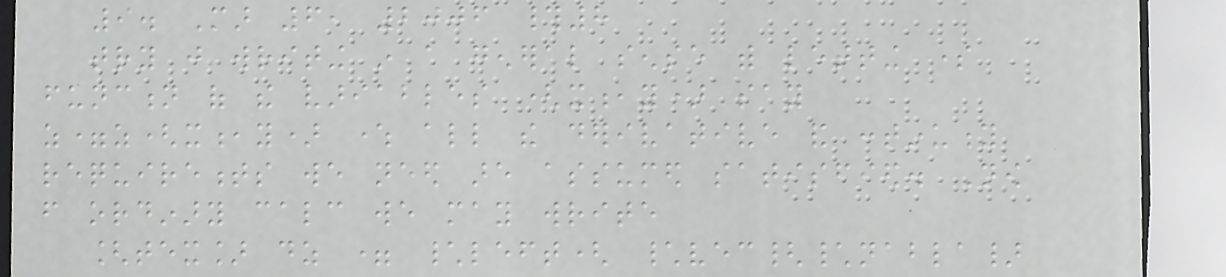9. Mar 6, 2006 #8
try just writing in a general sense with letting some
function of the variables (x,y) say
z=z(x,y) where all the derivative and continuity
requirements we need are assumed satisfied. Now
from ordinary calc we may write
[tex] dz = \left( \vec{\nabla}
